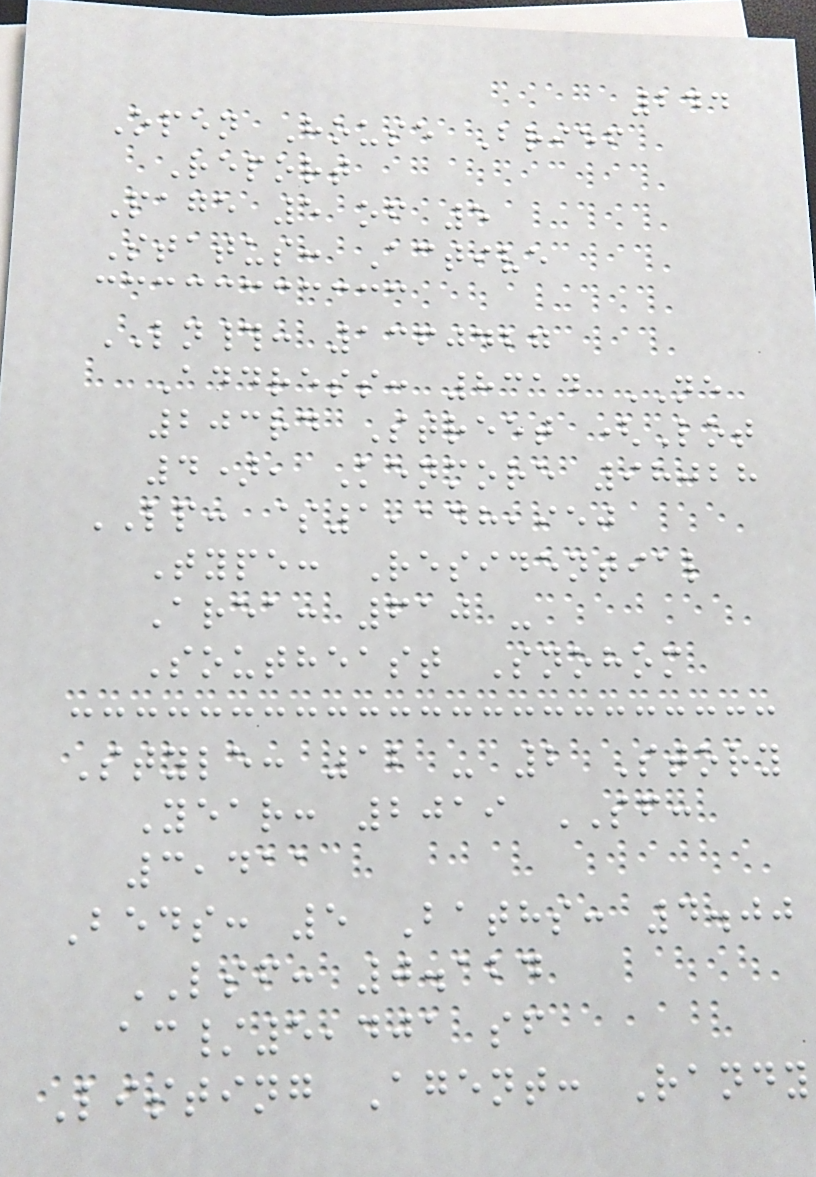244
Open House Brief
Report
Page 5 of 5
Status: Active
LN#: 1360427
Address: 8314 NE
203rd Street (Lot
4), Kenmore 98028
LP: $1,148,950
Type: Residential
Area: 610 -
Southeast Snohom
Style: 12 - 2 Story
Year: 2019 SF:
3,411
Beds: 5 Baths: 4.00
LSF: 0.124
ac/5,401 sf
Listing Agent: Randy
